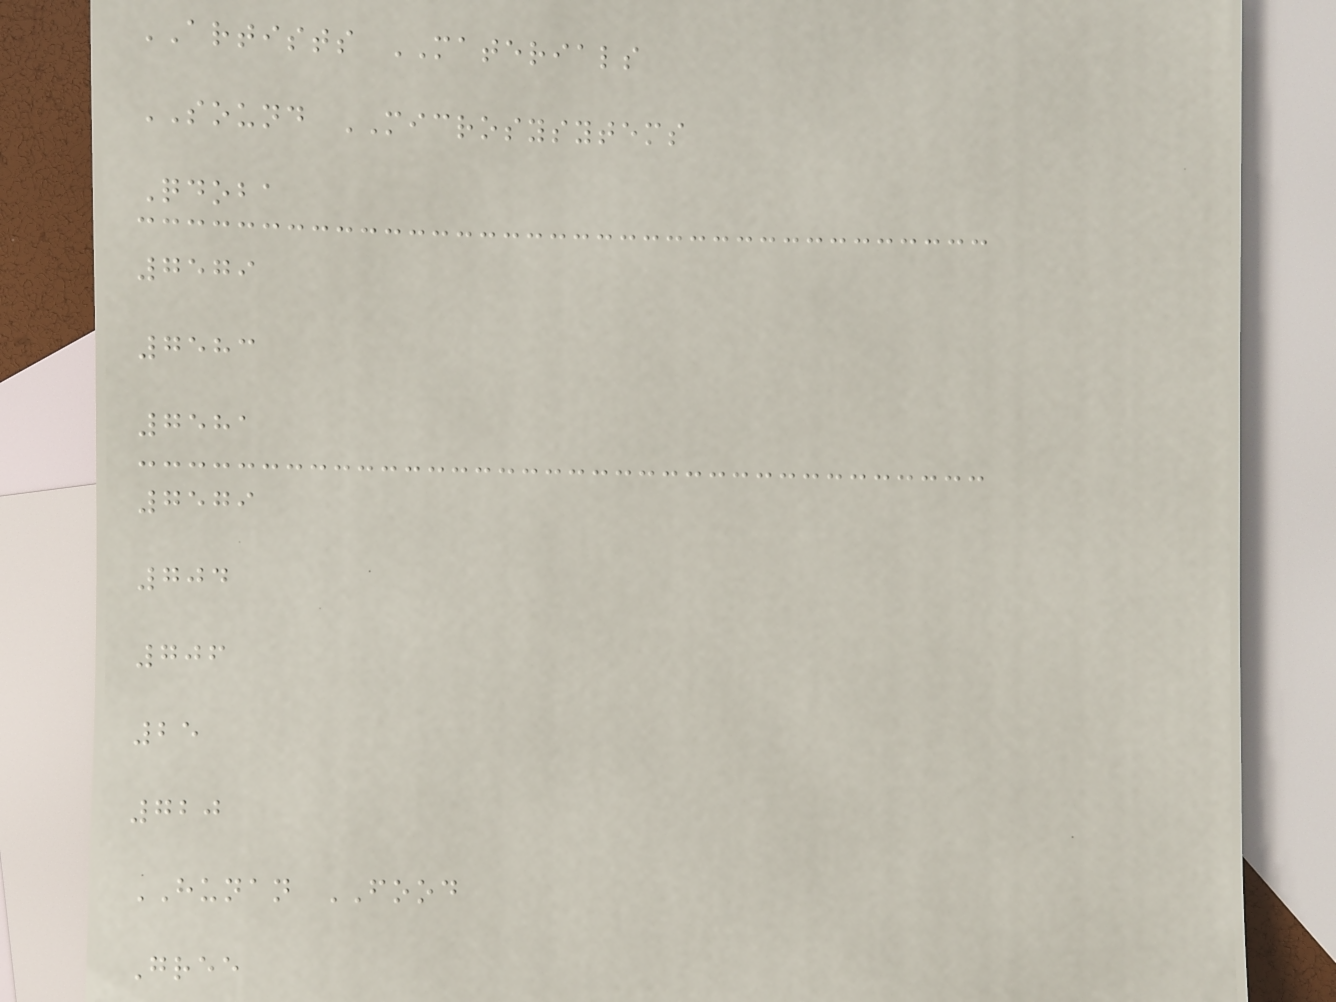ARTISTS MATERIALS
SOUND MICROSYSYTEMS
Qdoba
7579
7583
7581
7579
704
706
25
720
HUNAN FOOD
Gree
